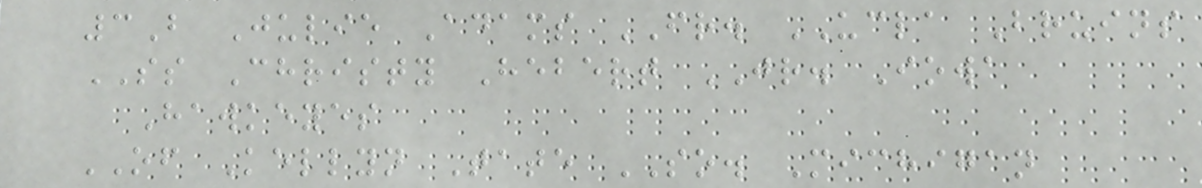3B Julie Adams FR. UCLA Bruins
SS Christy Hebert JR. Iowa
Hawkeyes
OF Kellyn Tate SO. Michigan
